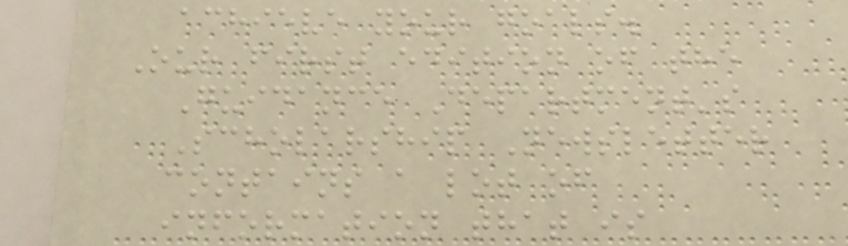achieve your goals.
Our first edition of the
Guidance Department's
Scholarship Newsletter
contains a lot of
information that is
